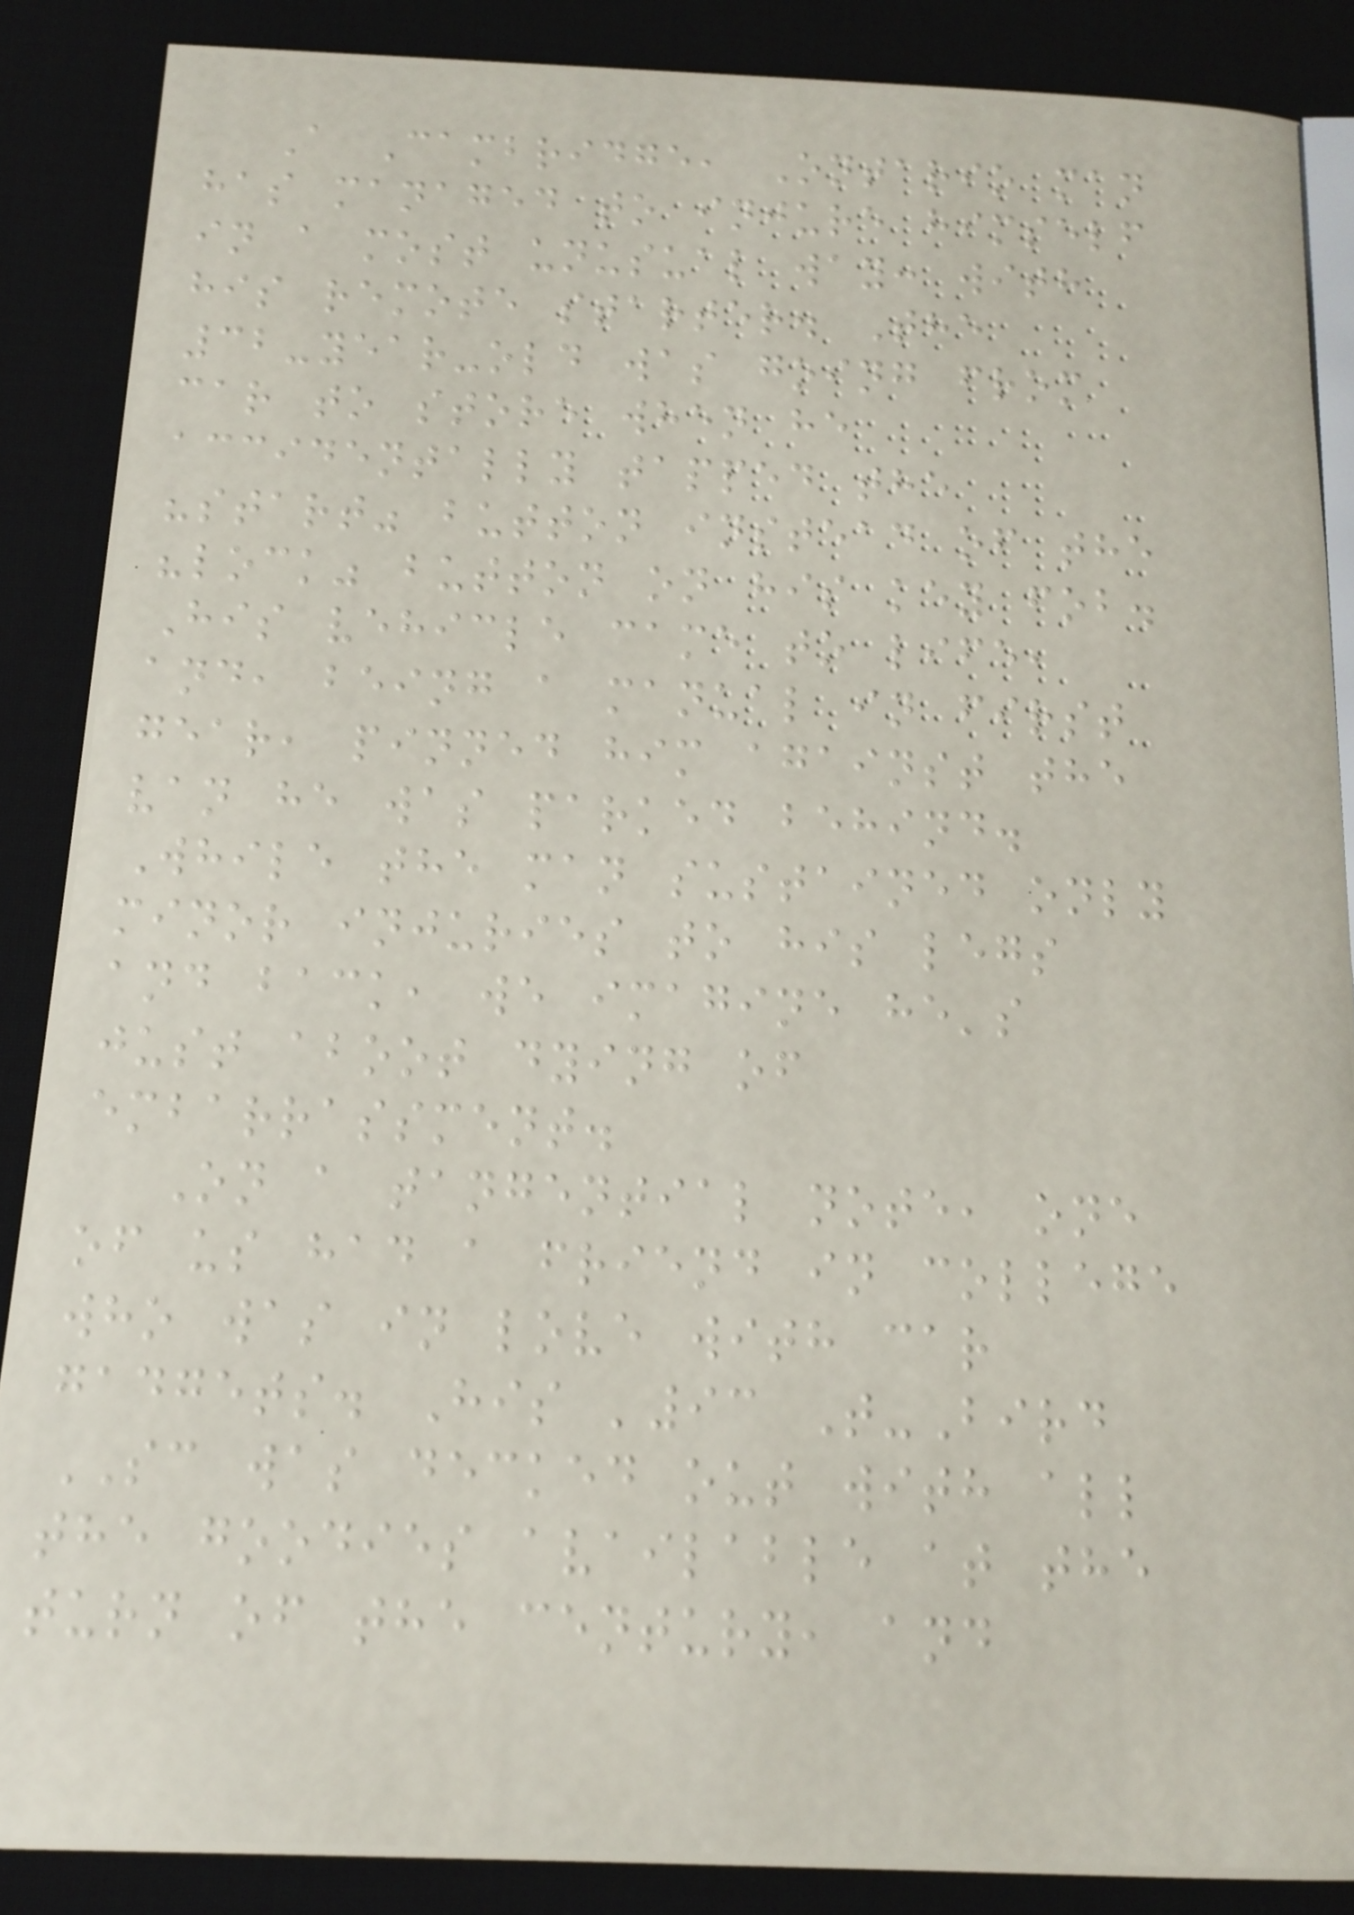A Cambridge, Ontario man
has managed to injure himself
in a most unusual way: with
his remote starter. The
32-year-old was going from
car to store when he
accidentally tapped the
"start" button instead of the
"lock" button on his key fob.
His vehicle came to life,
and, being a manual in first
gear, pinned him against the
van he was parked behind.
While the man sustained only
minor injuries to his legs
and back, we imagine he's
just aboot dying of
embarrassment.
On a tangential note, one
of us had a friend in college
who was in love with car
gadgets. His '93 T-Bird
SC was decked out with all
the goodies available at the
turn of the century, and
